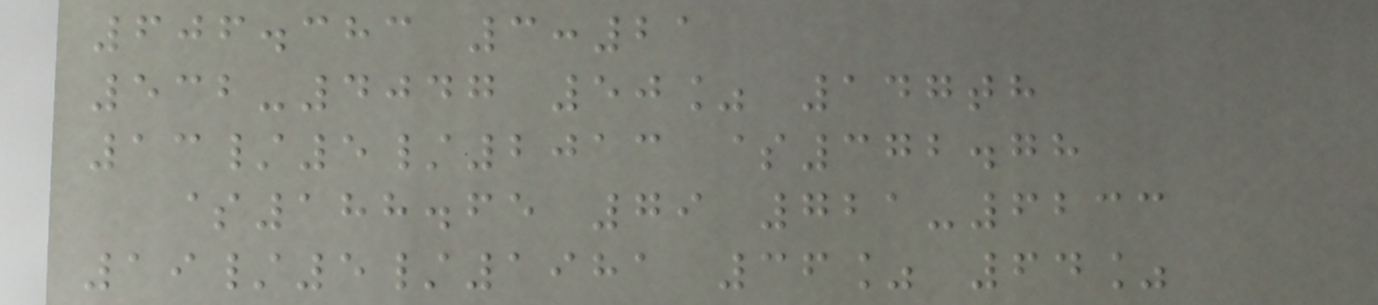606.383 3:21
532-4047 50% 147th
13/5/2013 $372.78
$188.65 79 721-6233
19/5/1981 36% 64%
